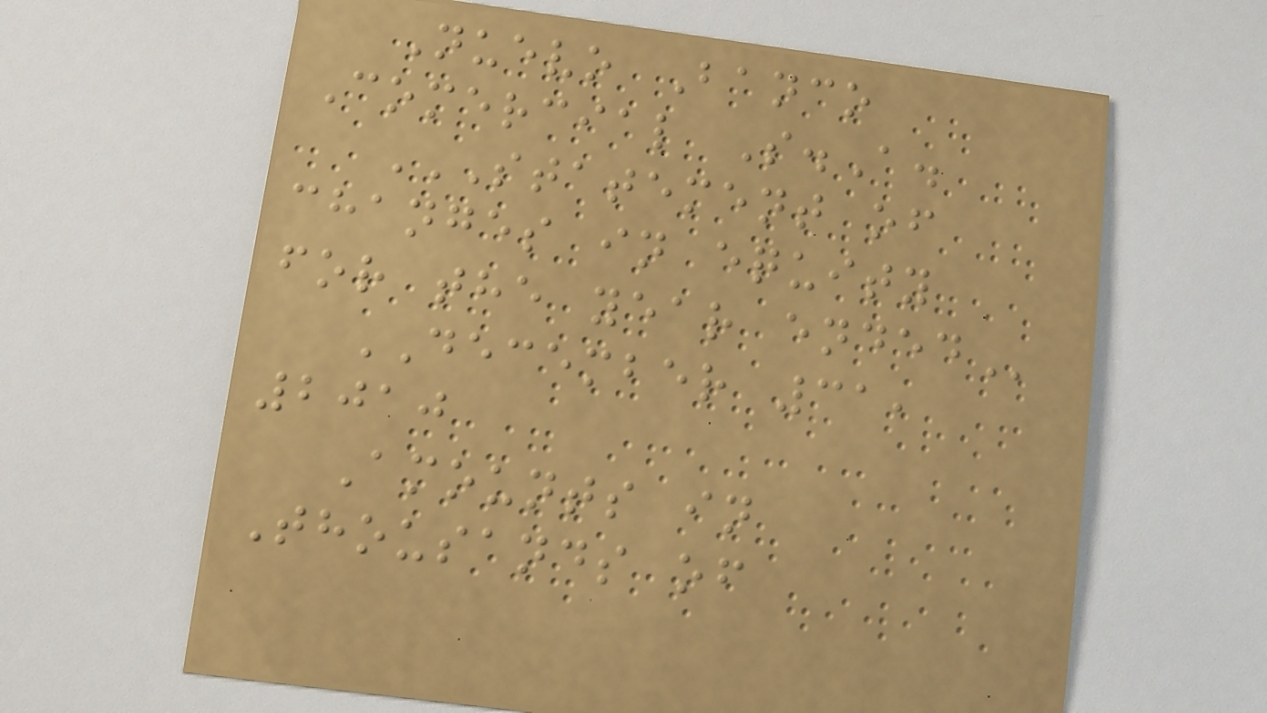Nuevo Banco
Comercial S.A.
STATEMENT OF
CHANGES IN EQUITY
FOR THE YEAR ENDED
DECEMBER 31,
2010
Amounts in
Thousands of
